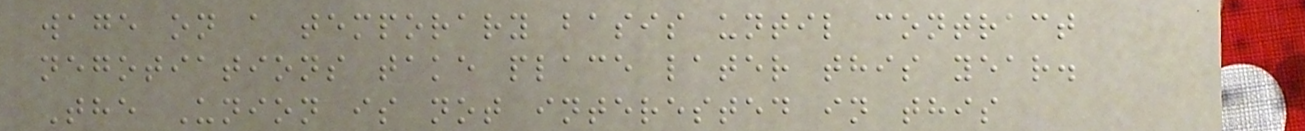wage on a temporary basis until contract
negotiations take place later this year.
The Union is not interested in this
